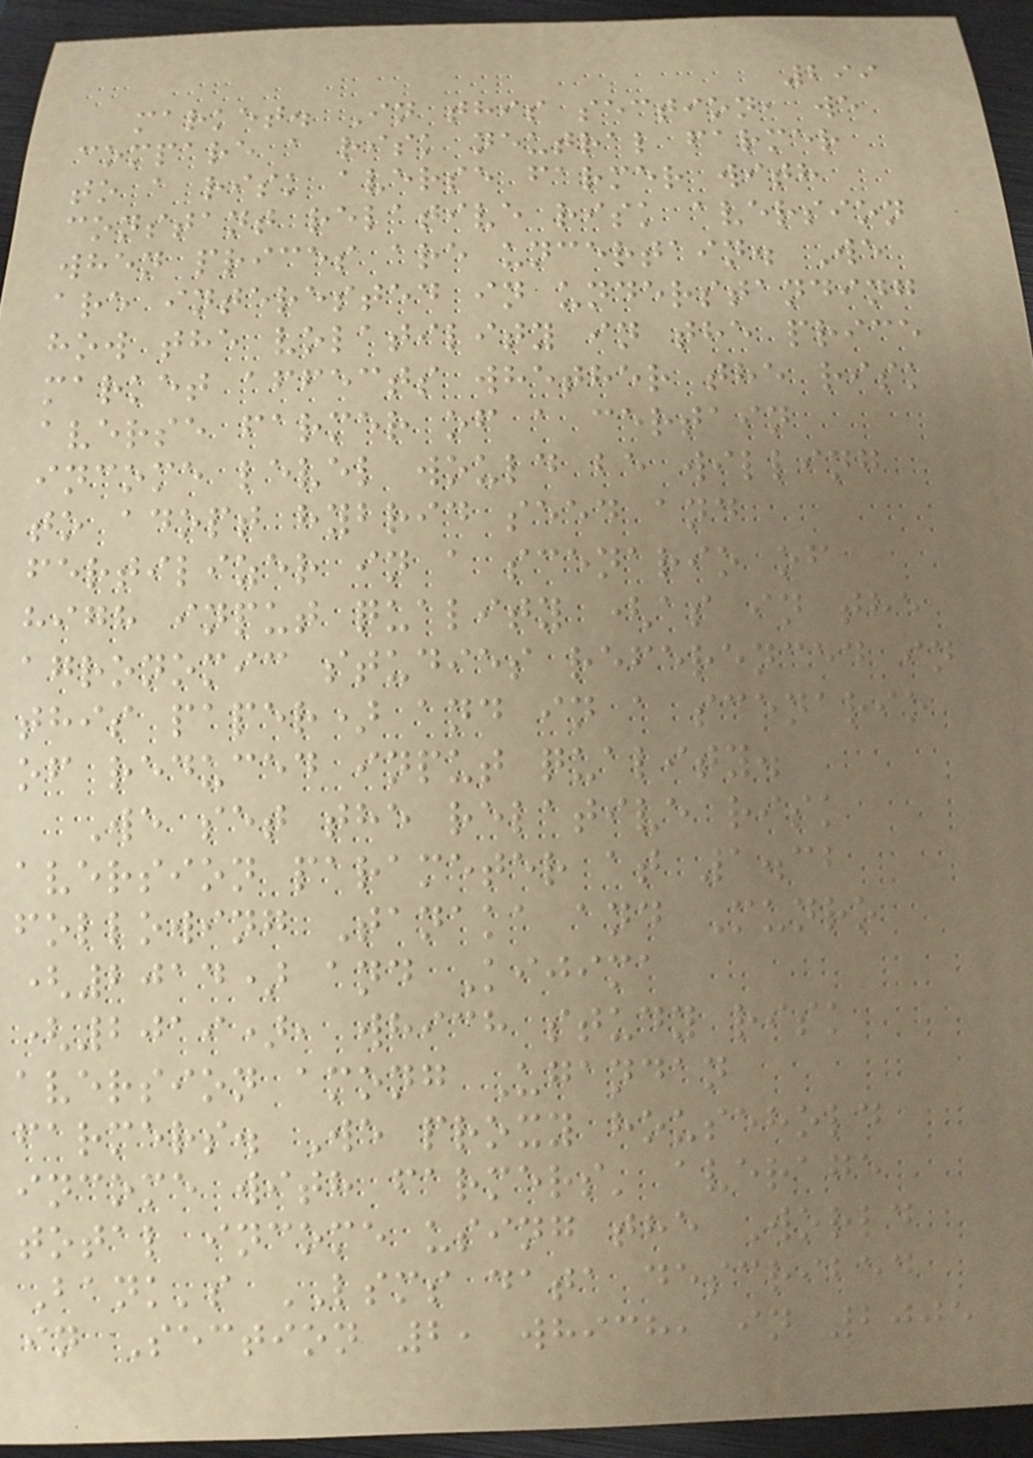299
market. In this section, we
compare a risk neutral farmer
to a risk averse farmer with
constant relative risk aversion
when prices are uncertain. We
are interested in understanding
how the volatility in the price
market affects whether the risk
averse farmer of a certain
income level would be willing
to adopt hybrid seed and
fertilizer in a scenario of
high input quality (as in the
agronomic studies referenced in
this paper) and in a scenario
of reduced input quality.
We set the relative risk
aversion parameter at 1.32
following Tanaka and Munro
(2014) and Kijima
(2019), which study risk
aversion among Ugandan
farmers. We proxy household
income with farmers' average
total income using the World
Bank's LSMS data described
in Section 2, which, in 2005
